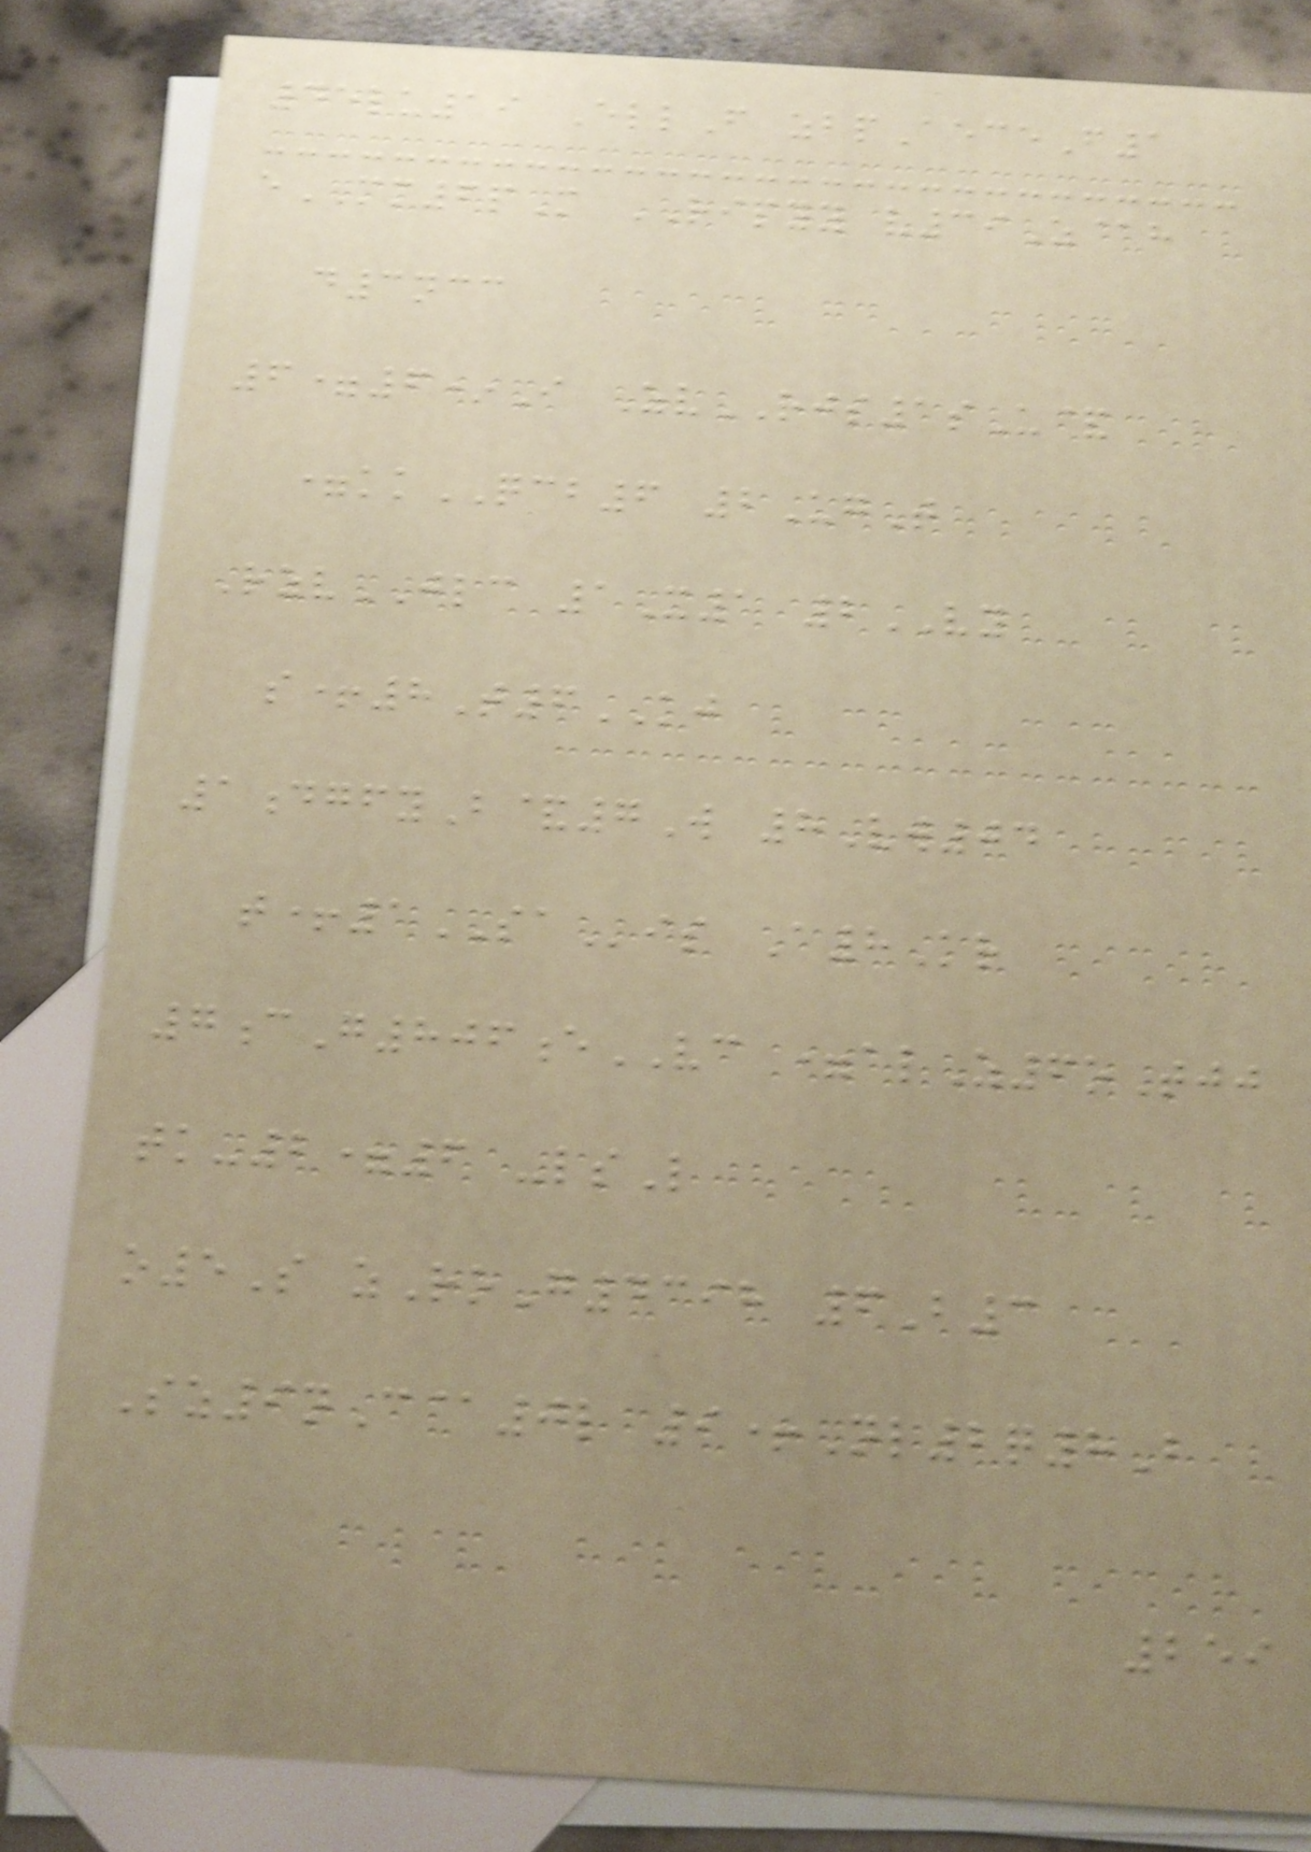45lu19 EllF zbpAeceF1
eMM6pM RIPYY v39Z@h
d3ncc
6=6*I ZvRJS1sU&
=kkQCB6 2UgT
RzvJLC 1X1 2VY
s+8T6KJ
1dgfyB&7W 8Vw04
t+1SAis A8Kr
7cG806eVC =alZ6oTjj
tk-2=6 -lsL
o5S zRoG4398 6B3
Sz9nC@0l 9+Nl2q8B
259
